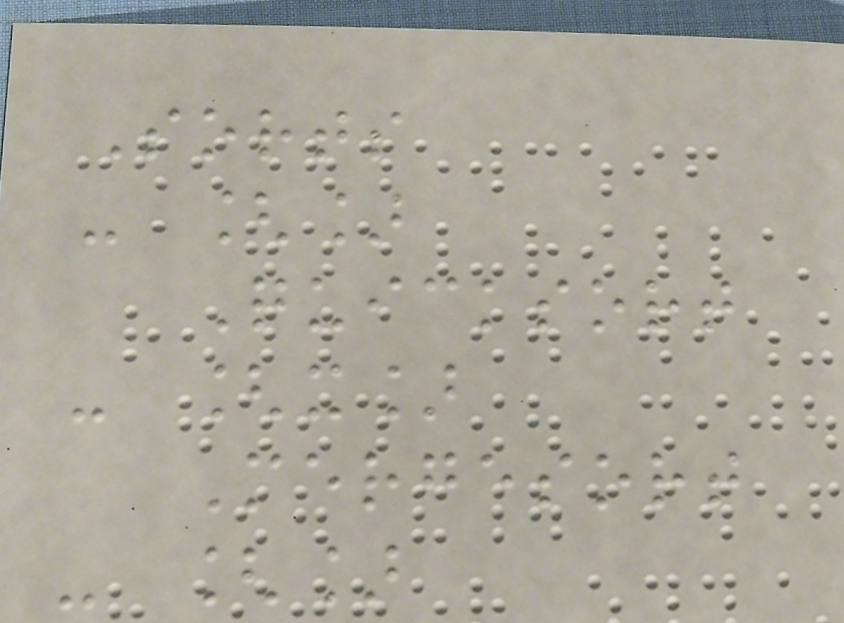Sorts
- []
Quicksort
- [x]
Mergesort
- []
